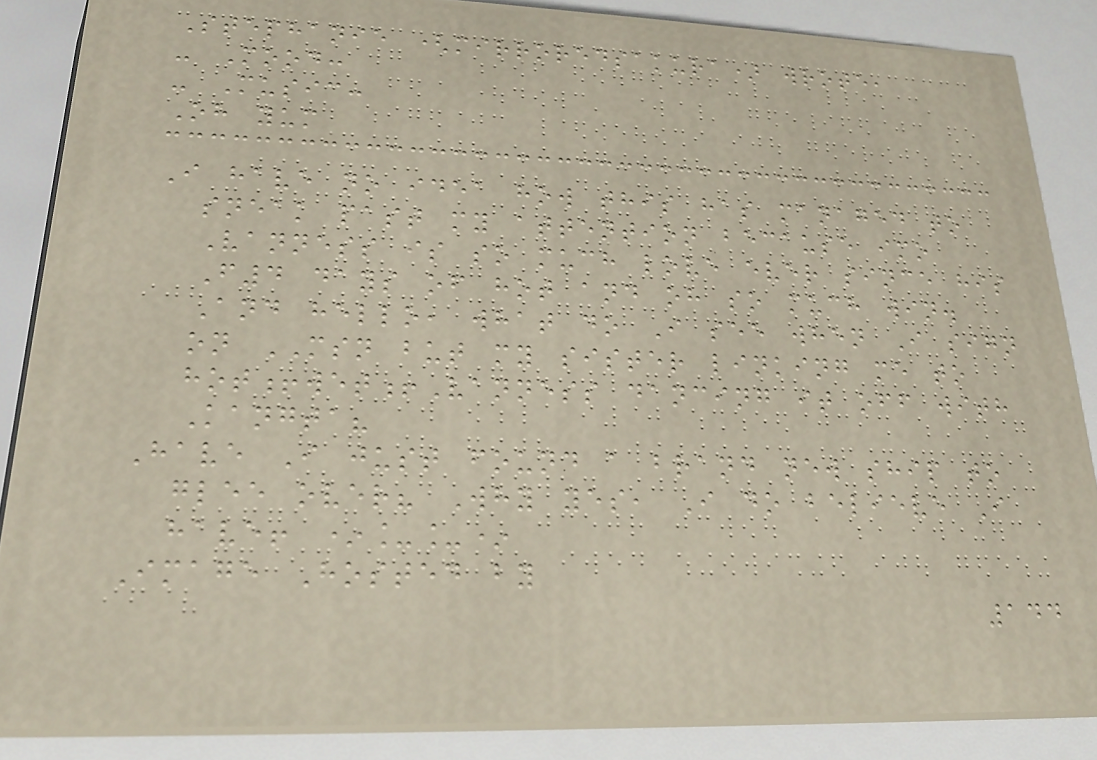Stephanie (mirroredsakura) wrote,
- Mood:
- Music:
Oh yum
I have no idea how this has managed to
sneak past my attention because imo
Vanness is so much love ever since his
F4 days of hot and oh so much win.
And hello, what do I see when I sign
on MSN but my sister linking me to
hot!wet!Vanness dancing it off with
Kangta?
Have I just found a brand new ship to
glee over? Why yes, I do believe I
have! *__*
Image Hosted by
144
